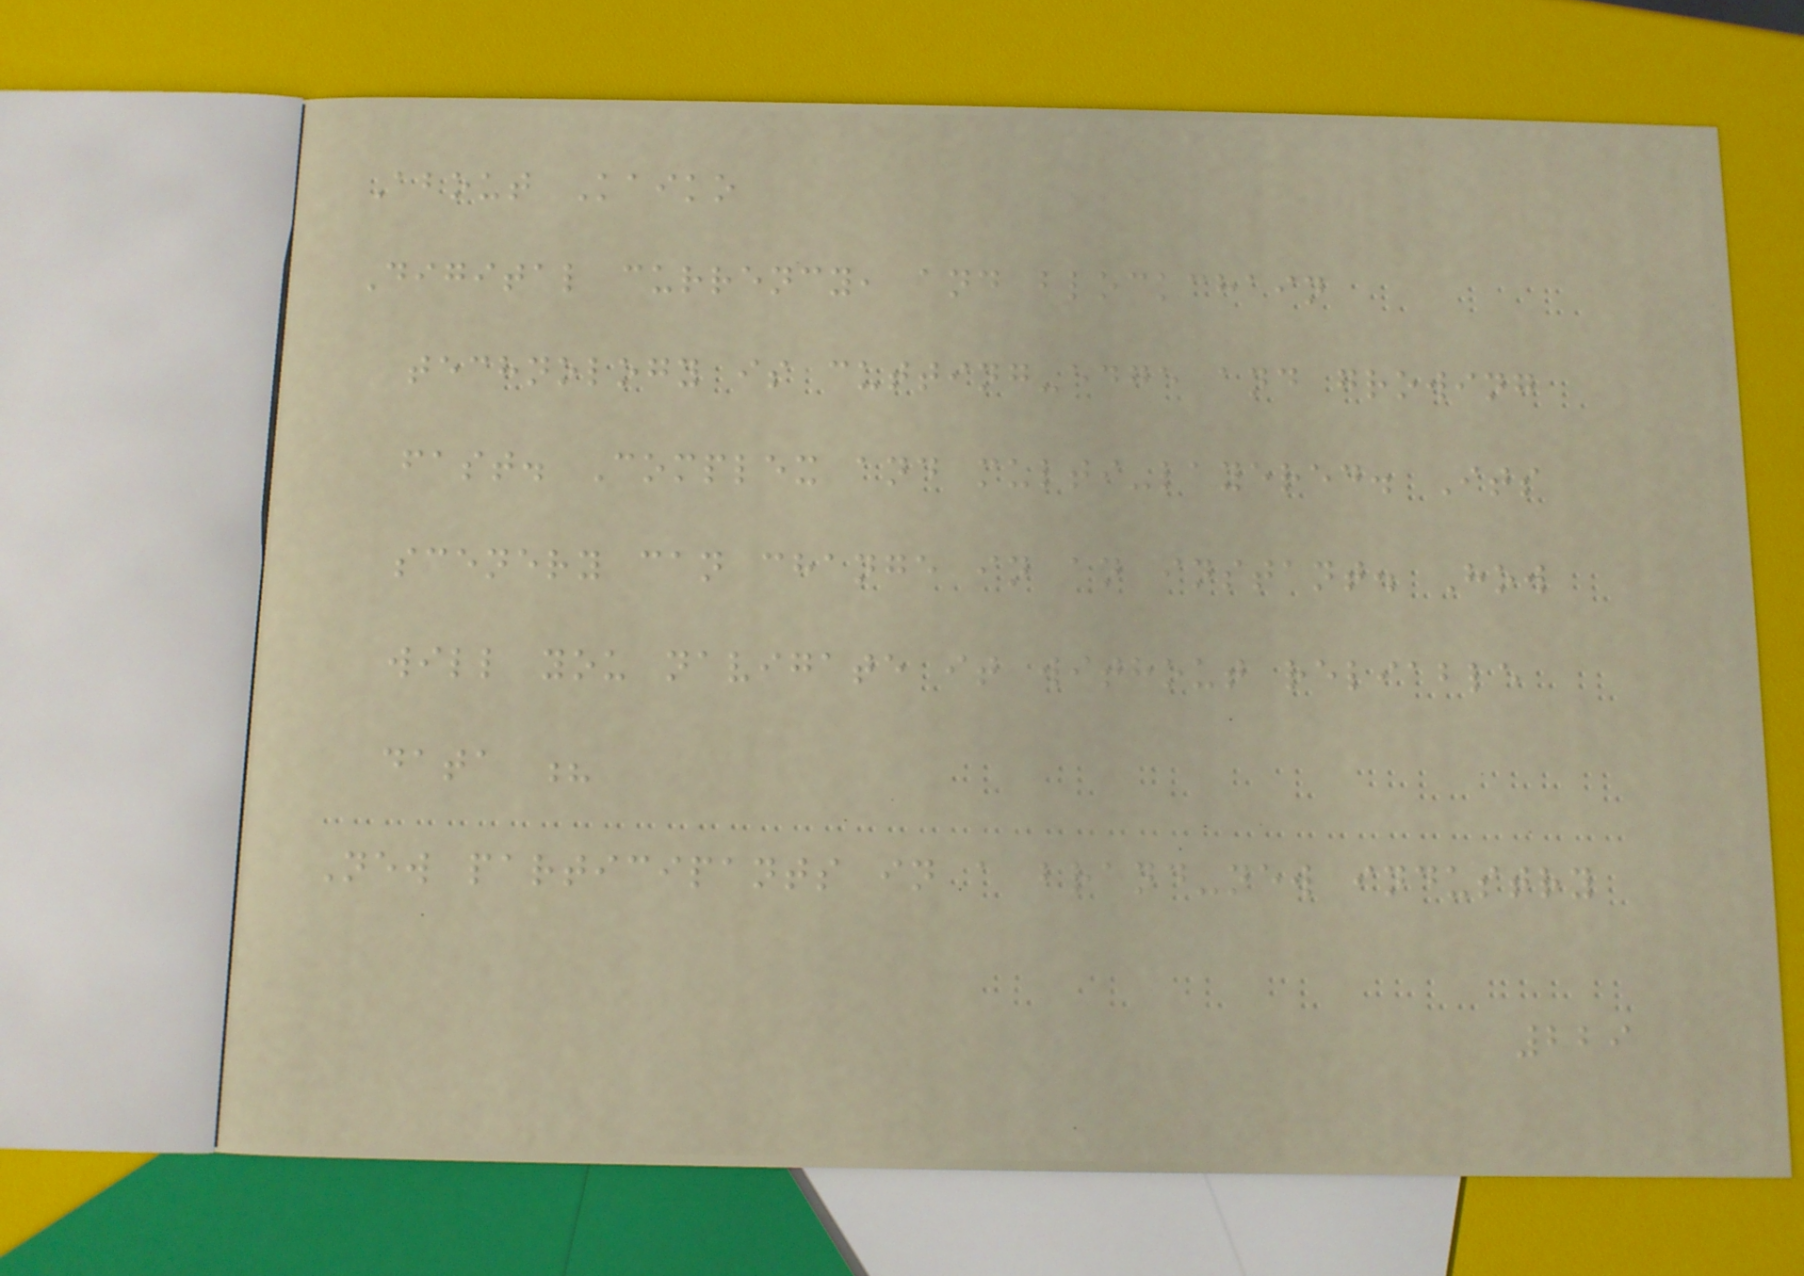About Kaiko
Digital currency, and blockchain
technology is cutting-edge and growing
fast. Complex and multi-layered. Its
scenery can change in an instant. How
will you navigate it without reliable
data ?
New participants in a brand-new industry
229
